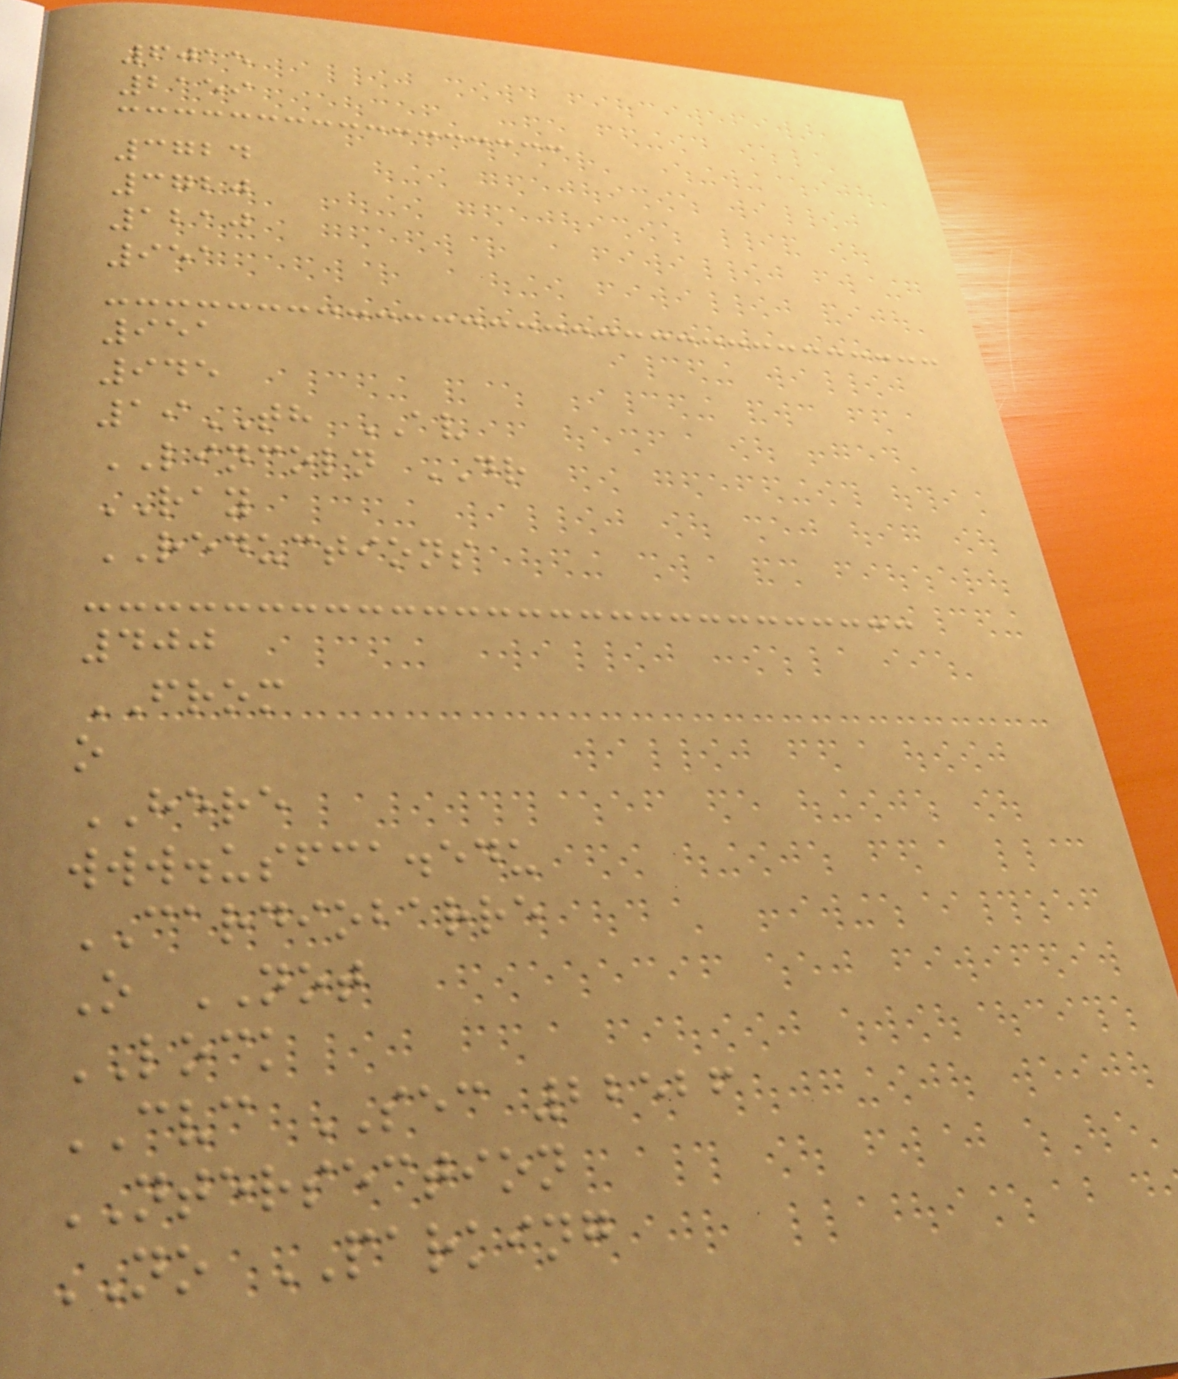6015
2159
3724
3720
1210
951
951
945
19TH AV
LINCOLN DR
RAY
REDUCTIONS
400
FROM
o
HERE
www.usfca.edu
CARDIOBARRE
O NOT
LOCK
CVC SEC 22526
NTERSECTION
NO PARKING
